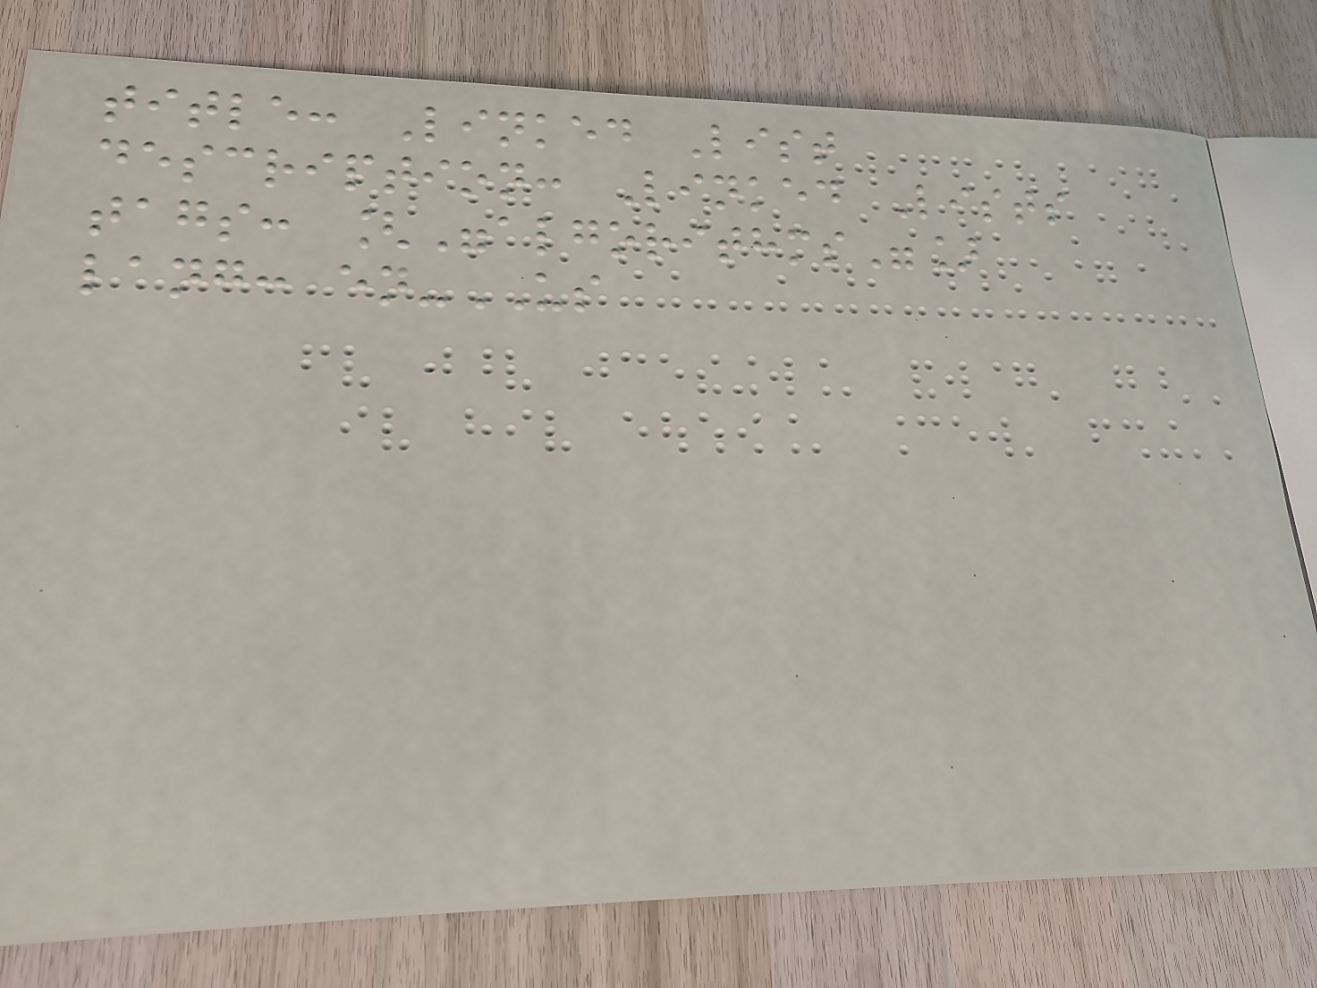title: Linked List
description: Linked Lists
tags: ["algorithms"]
lang: en-US
